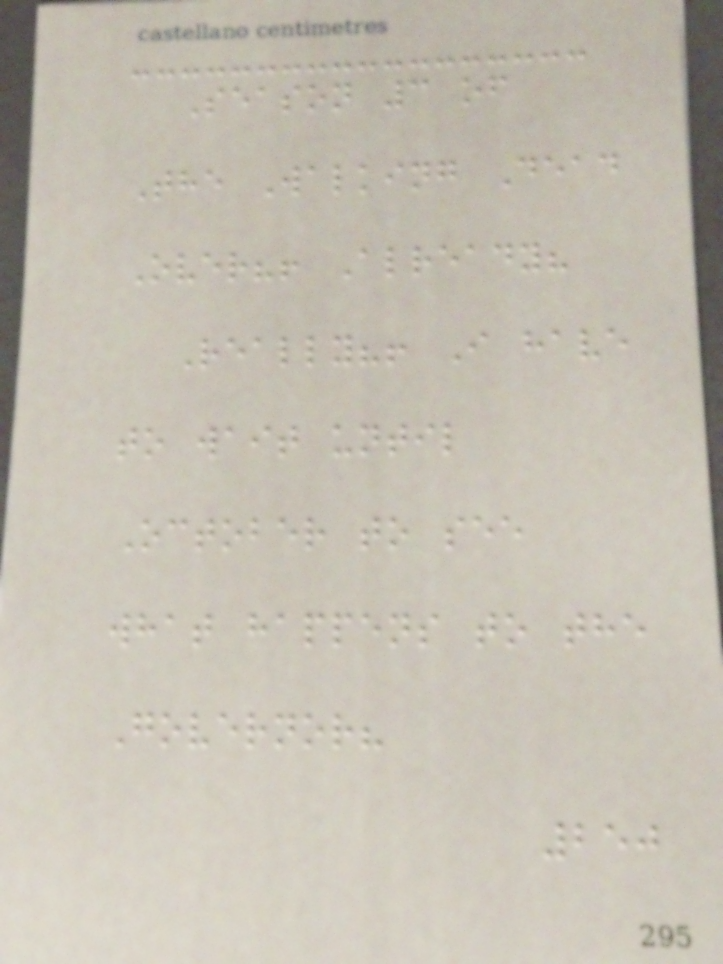Season 3 of
The Walking Dead
Over?! Already?
Really?! I have
to wait until
October to see
what happens to the
Governor?
250
